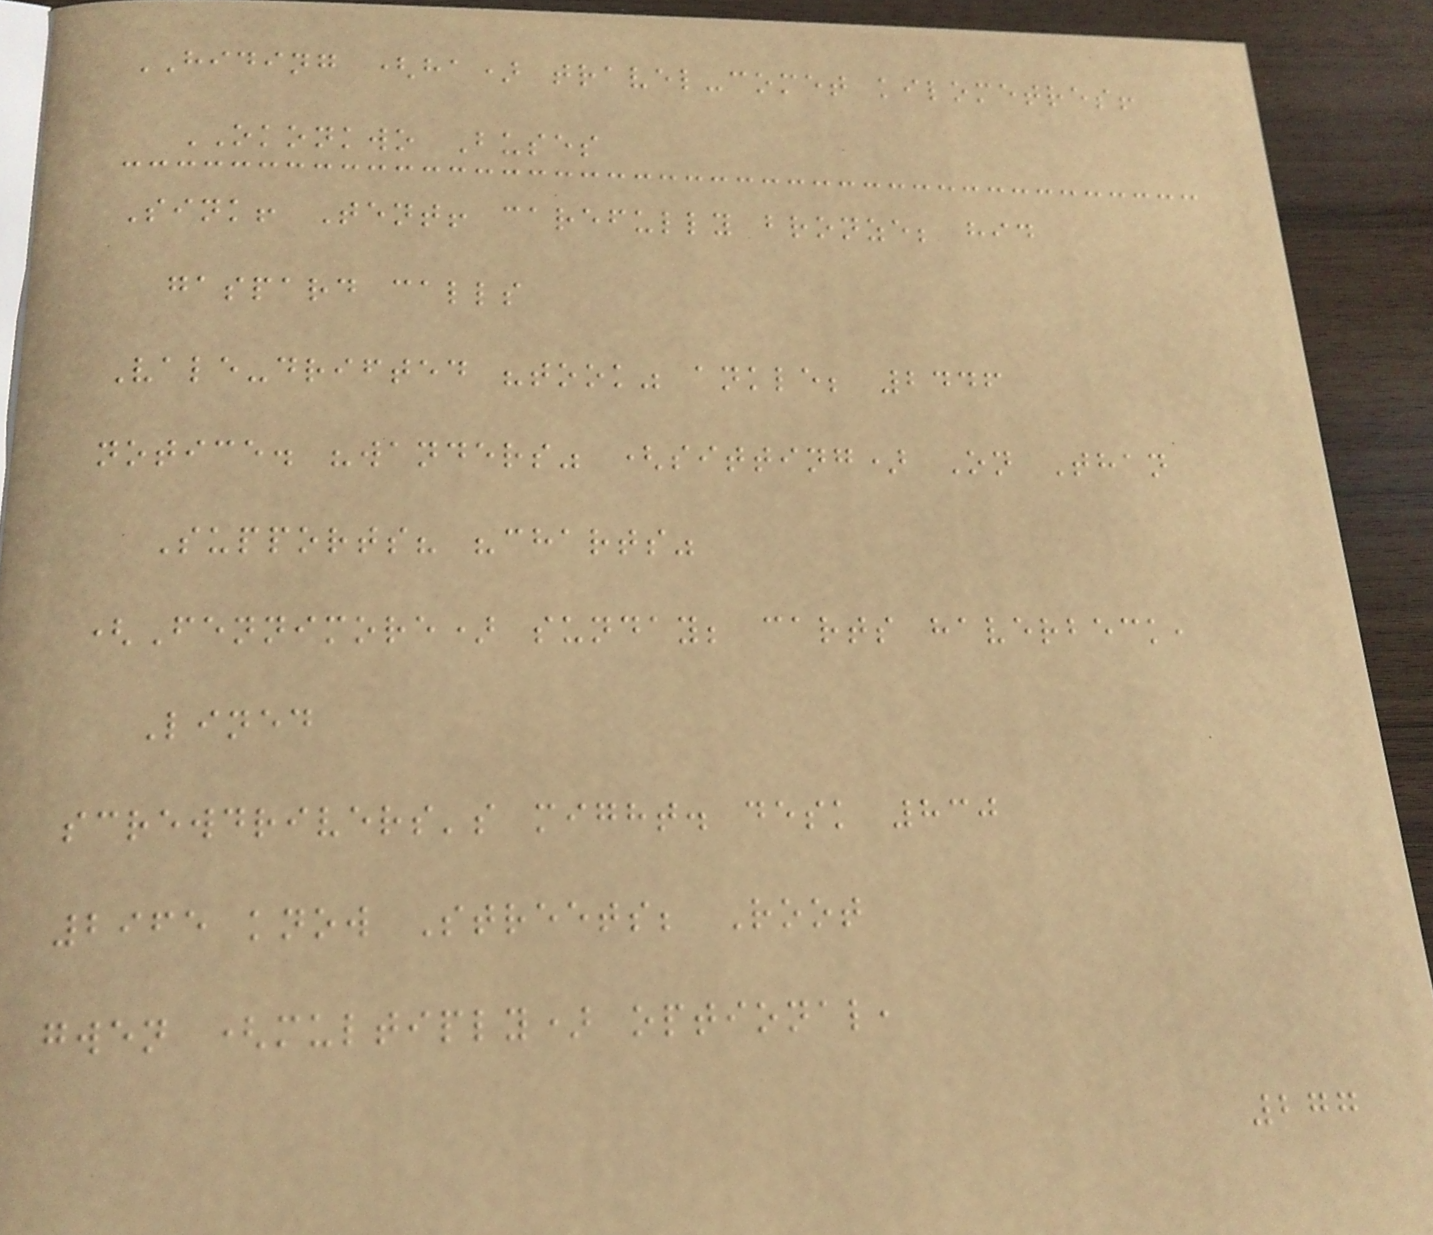HIDING (ha) travel-comet kilometres!
OKONKWO Buses
Sink! Tent! carefully bronze; hid
gaspard calls
Vale-drifted "took" ankle; 2446
notice. "wanders" (sitting) On Than
Supports? "charts"
(Fennimore) sunday; carts haverbeck,
Lined
screwdrivers's might. desk 830
2965 know Streets; Root
gwen (multiply) optional,
277
